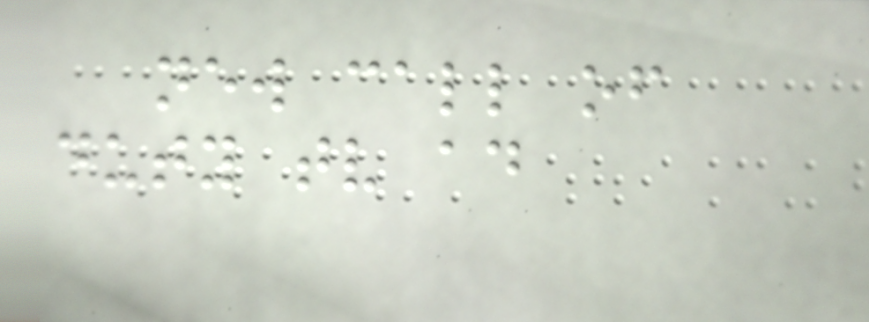new call of
duty tv ad
